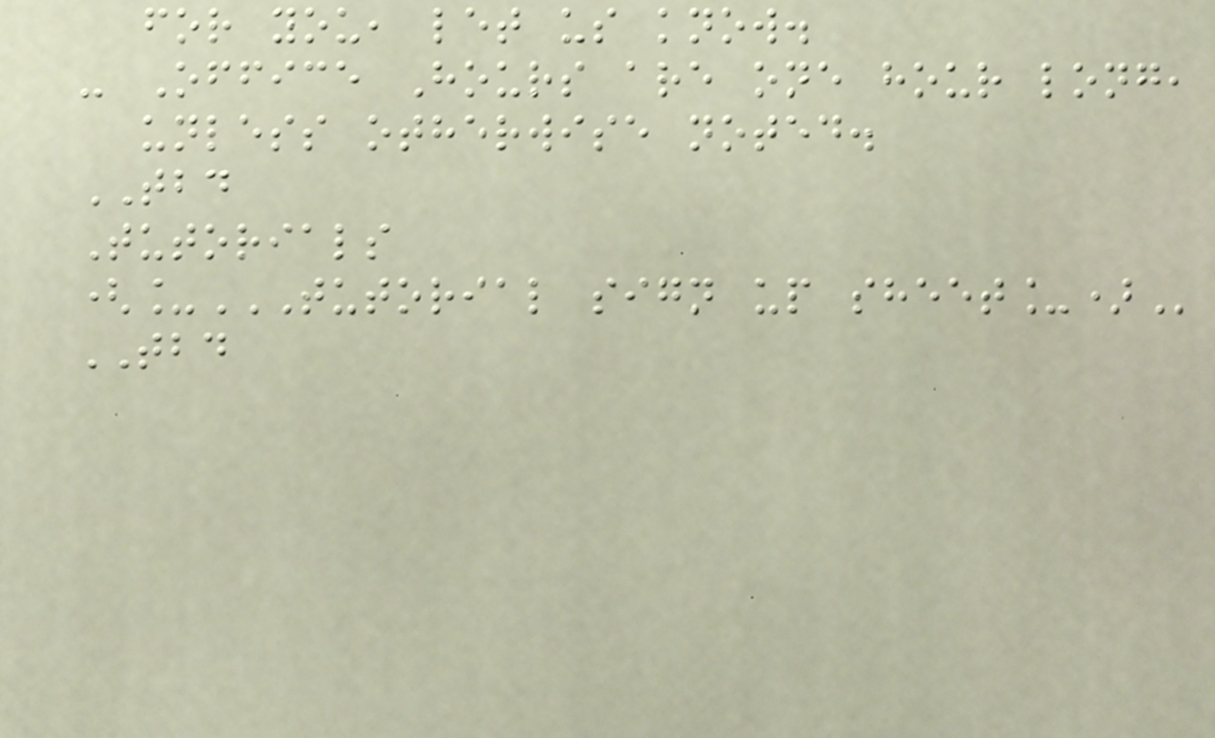for you, let us know.
- Office Hours are one hour long,
unless otherwise noted.
TBD
Tutorials
(_TUTORIAL SIGN UP SHEET_)
TBD
